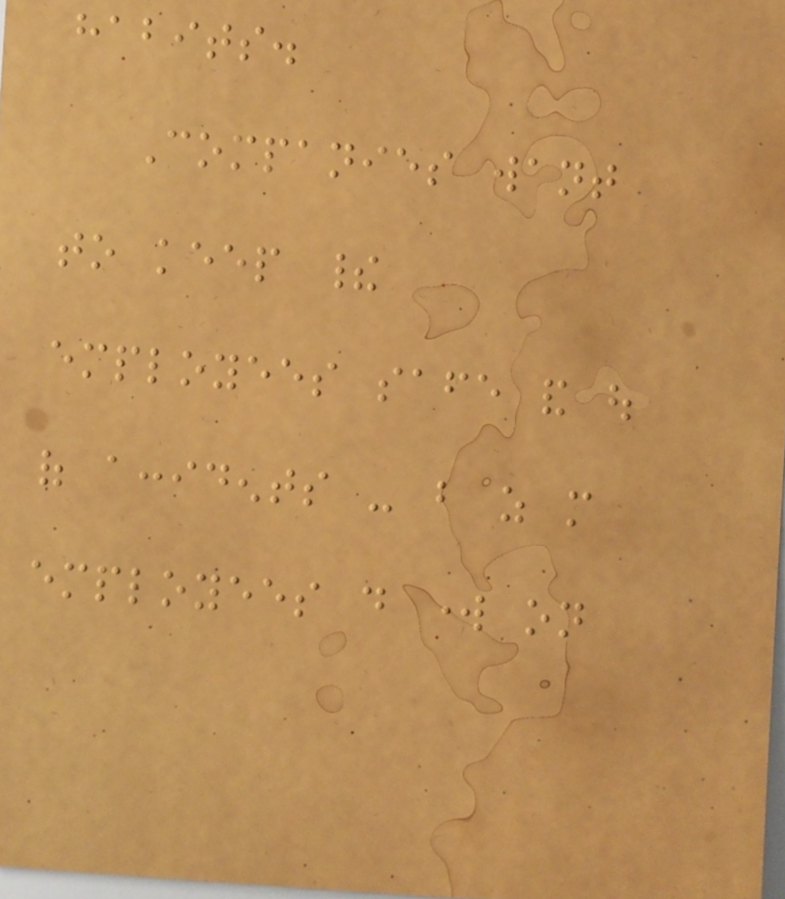habits.
Companies want
to keep their
employees safe and out
of accidents - but as more
employees do work on
